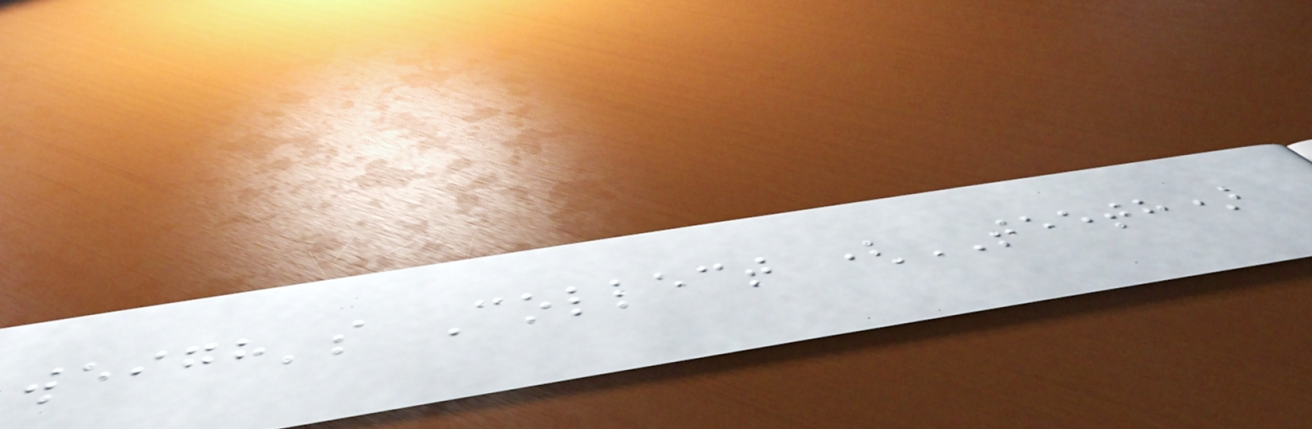weigh's Collect (TEETH)
